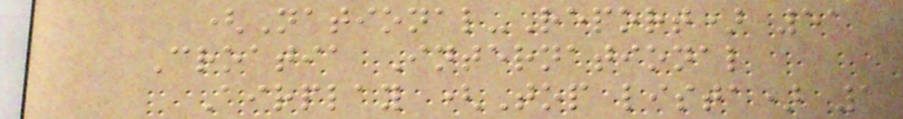(National-Report) 51
Croatia International
Airplay (Top lista) 1
